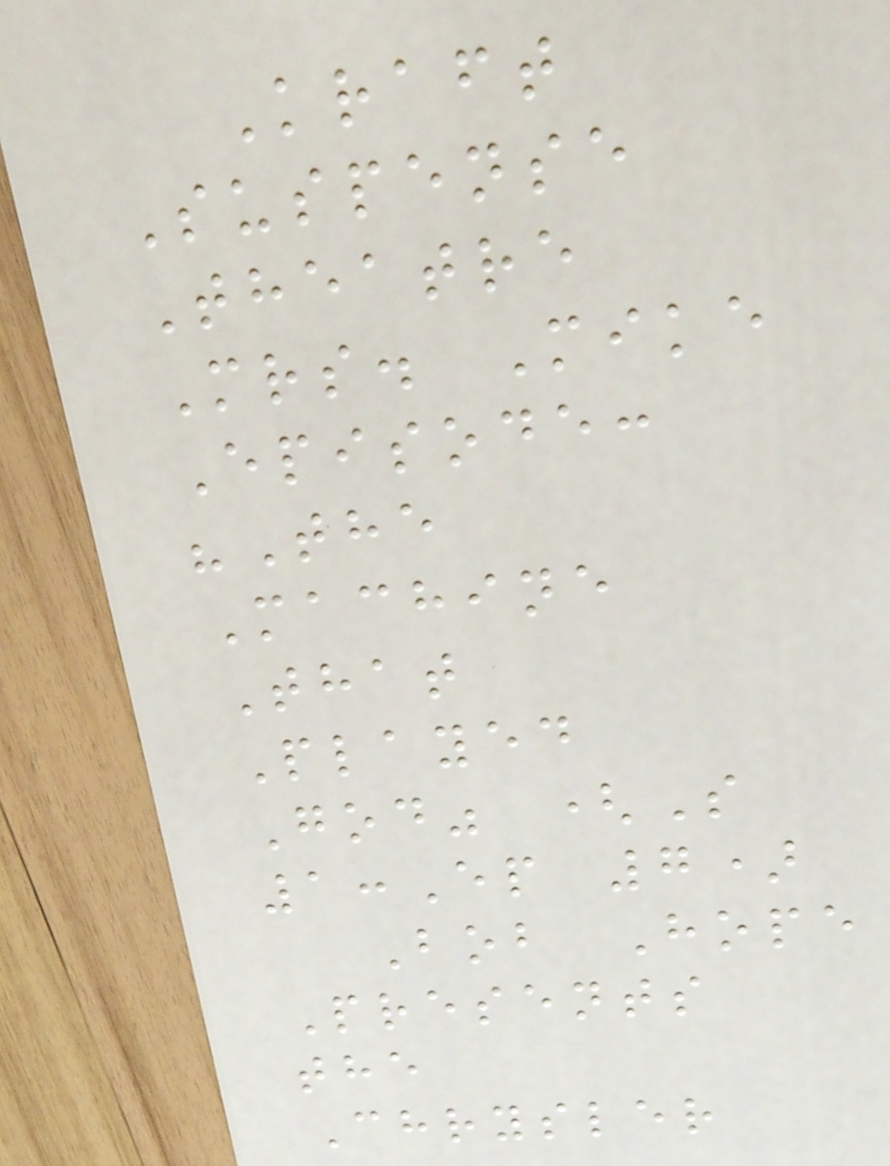Kraft
Suspense
Theatre
Mrs. Mike
Episode:
"The
Machine
That
Played
God" (S
1:Ep 7)
Bob Hope
Presents
the
Chrysler
